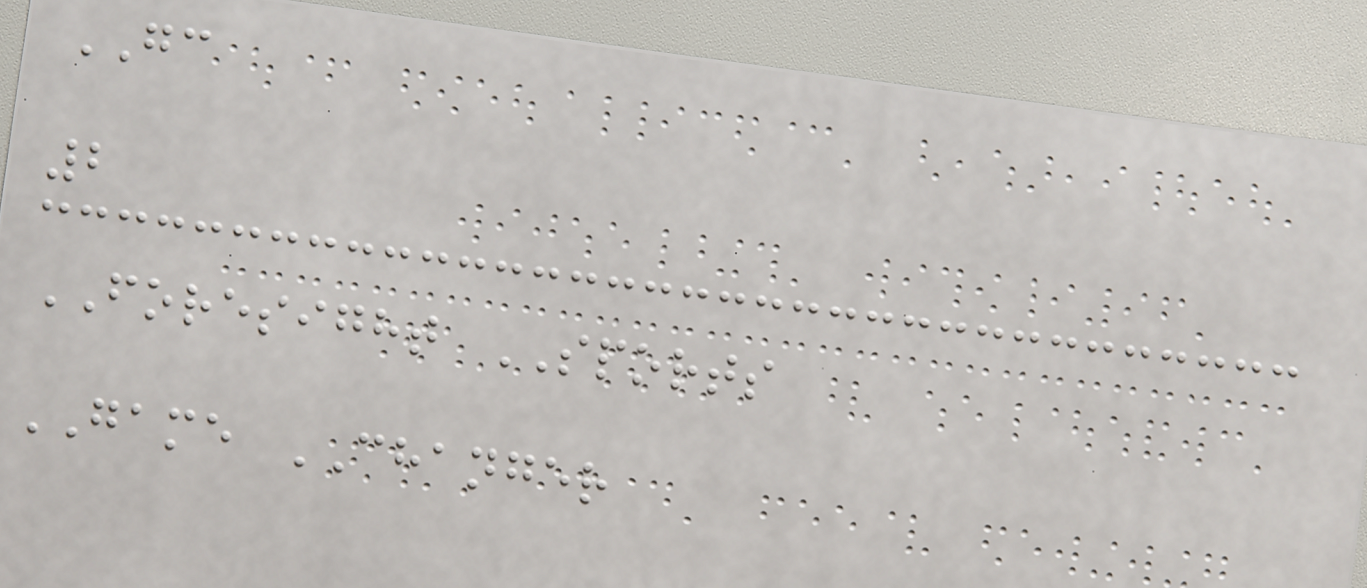GC
2
FORESIGHT SPORTS
GAME CHANGER
